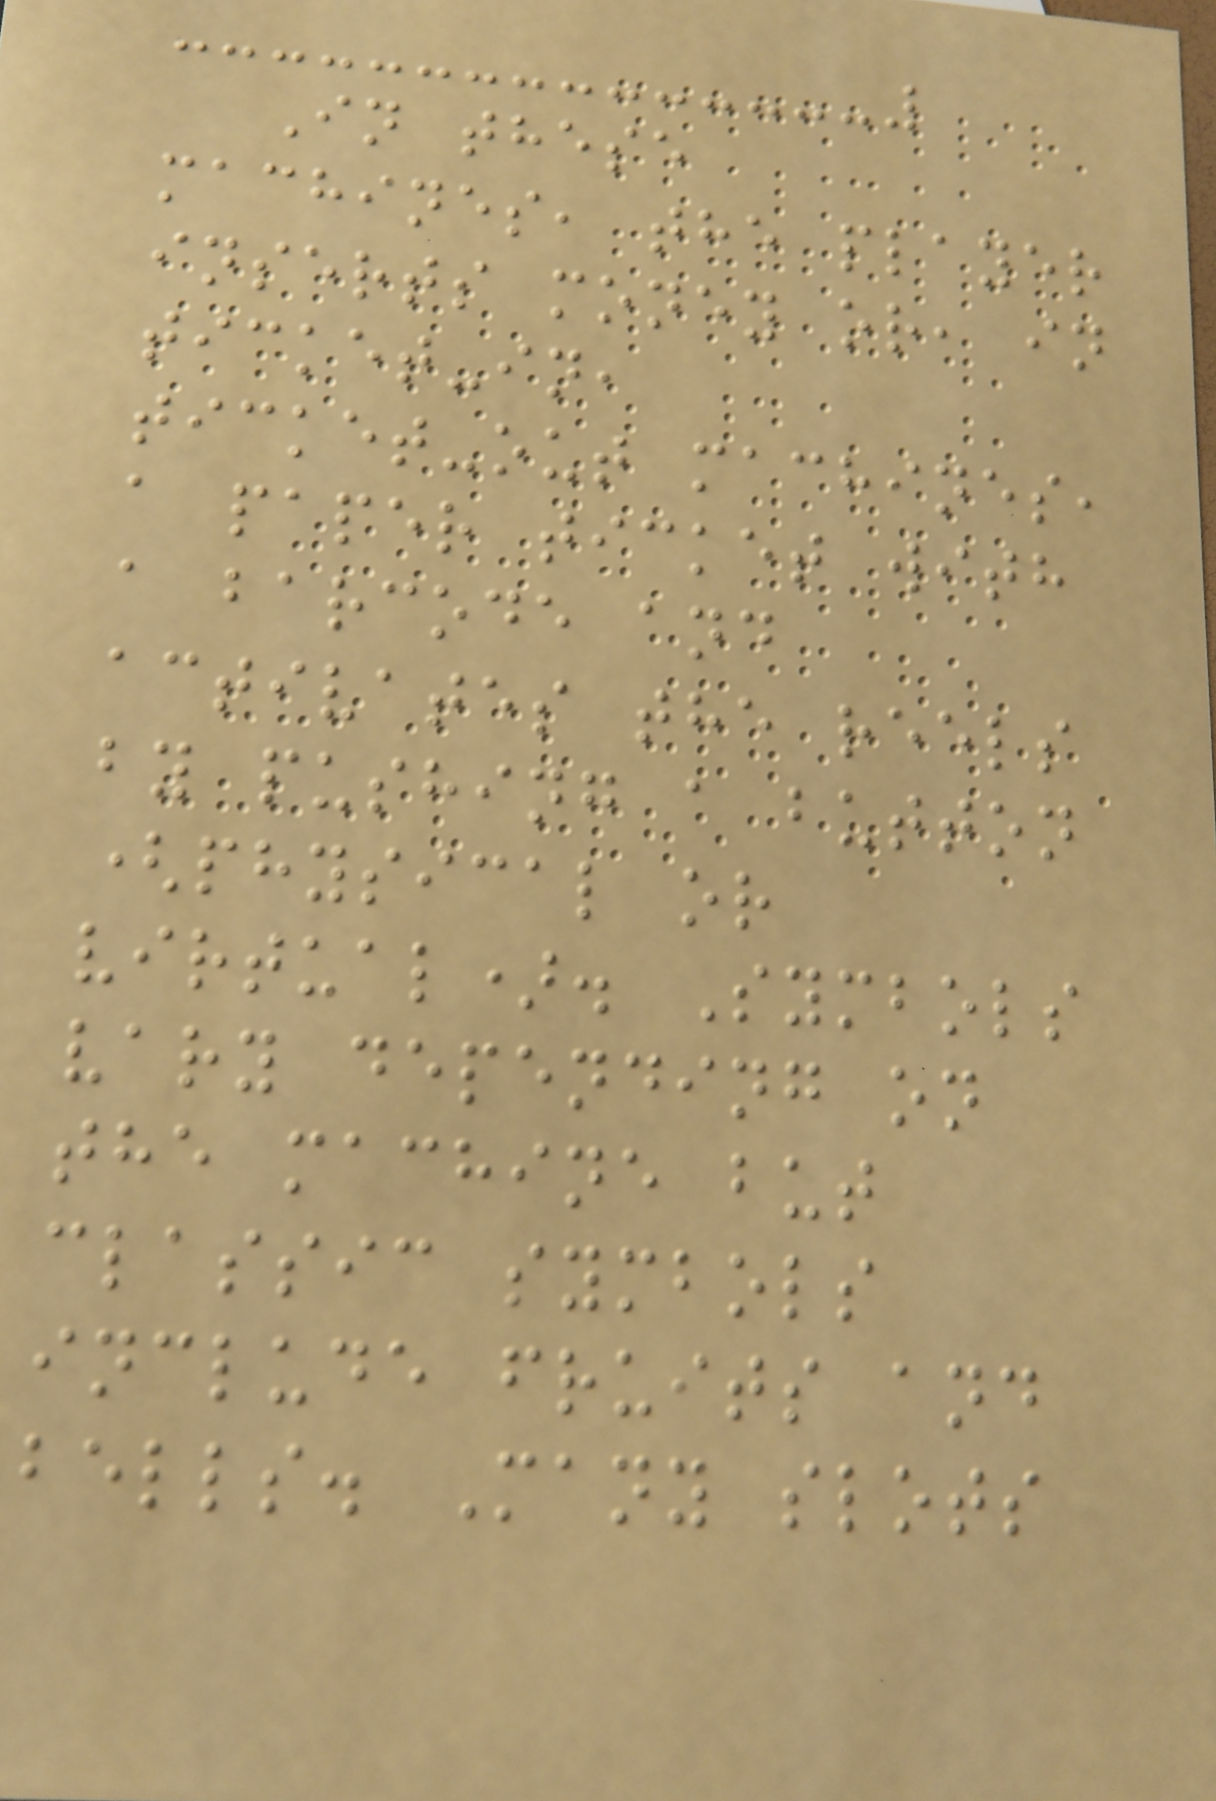In these
machines, the player
inserts money or, in
ticket-in,
ticket-out machines,
a paper ticket with
a barcode and
activates the reels
by pushing a button
(physical or
virtual). Symbols
vary depending on
the machine but
classic symbols
include fruits and
bells. Many slots
